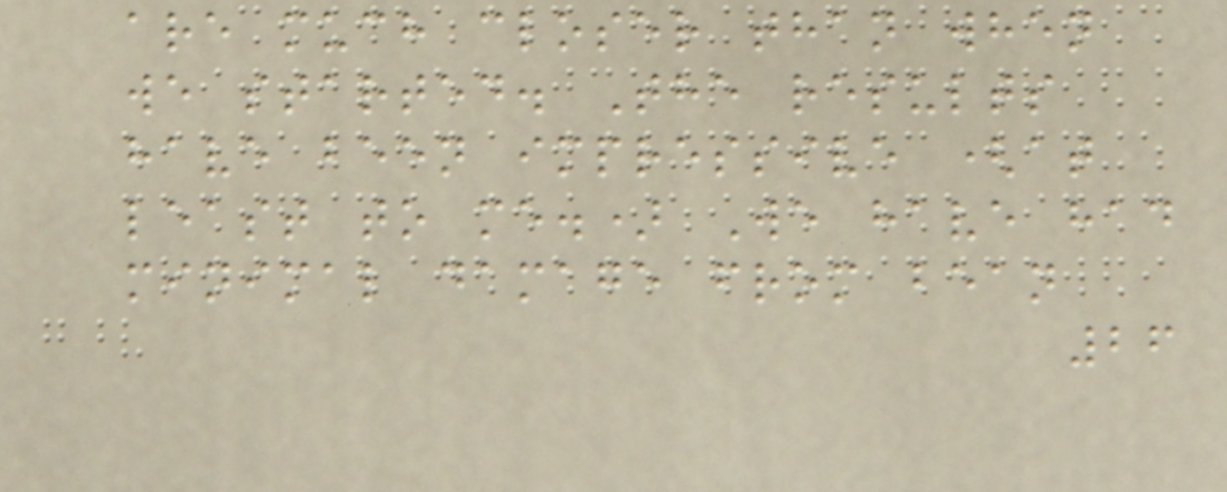are much closer than when
we started. The results
have been impressive (at
least to me.) We have had
minimal damage from bean
26
